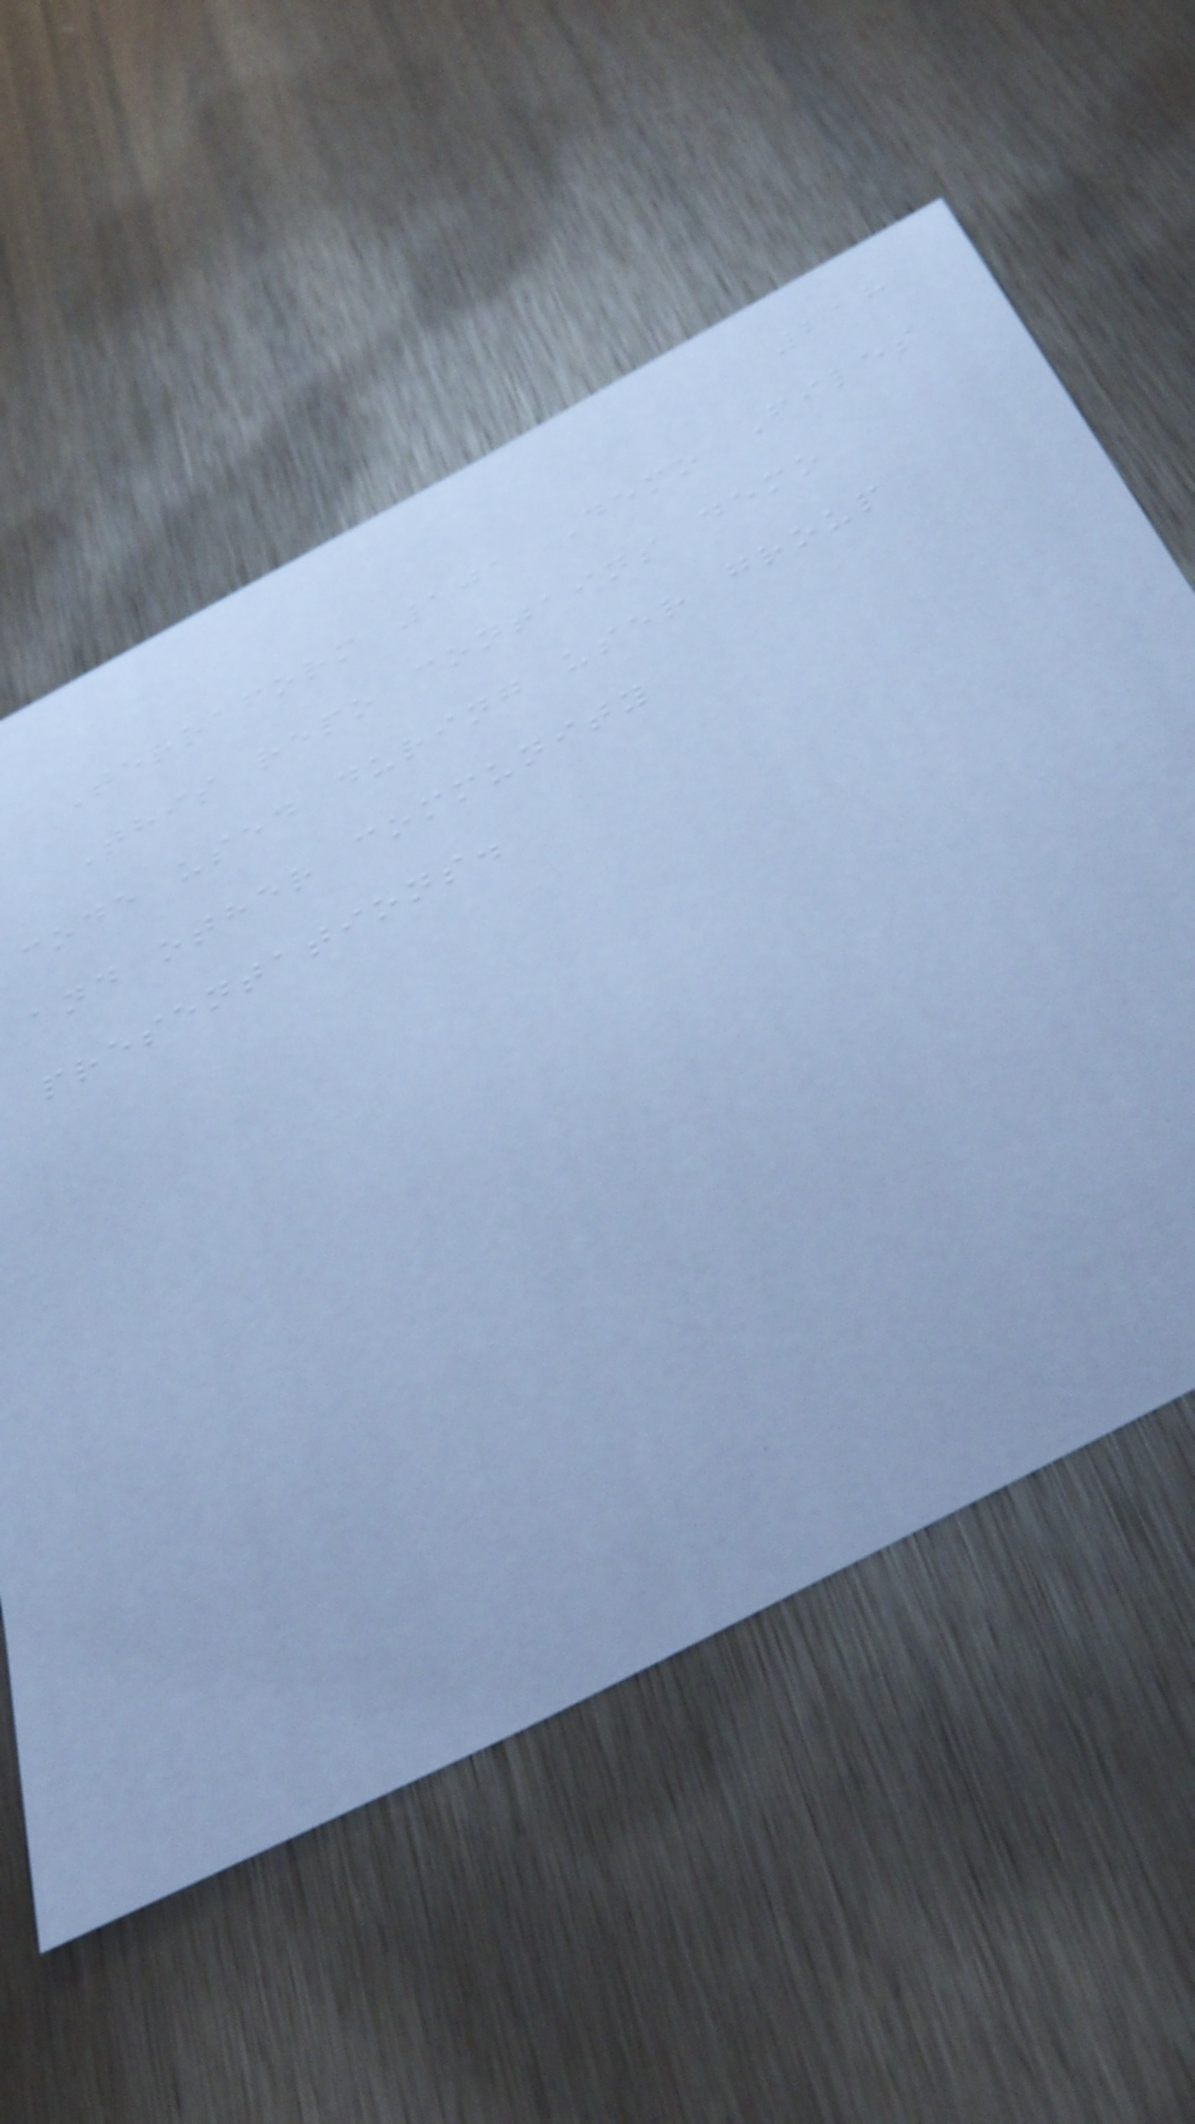218
Terraform 101 Demo Files
This repo contains demo
code used during user group
and other community
presentations.
